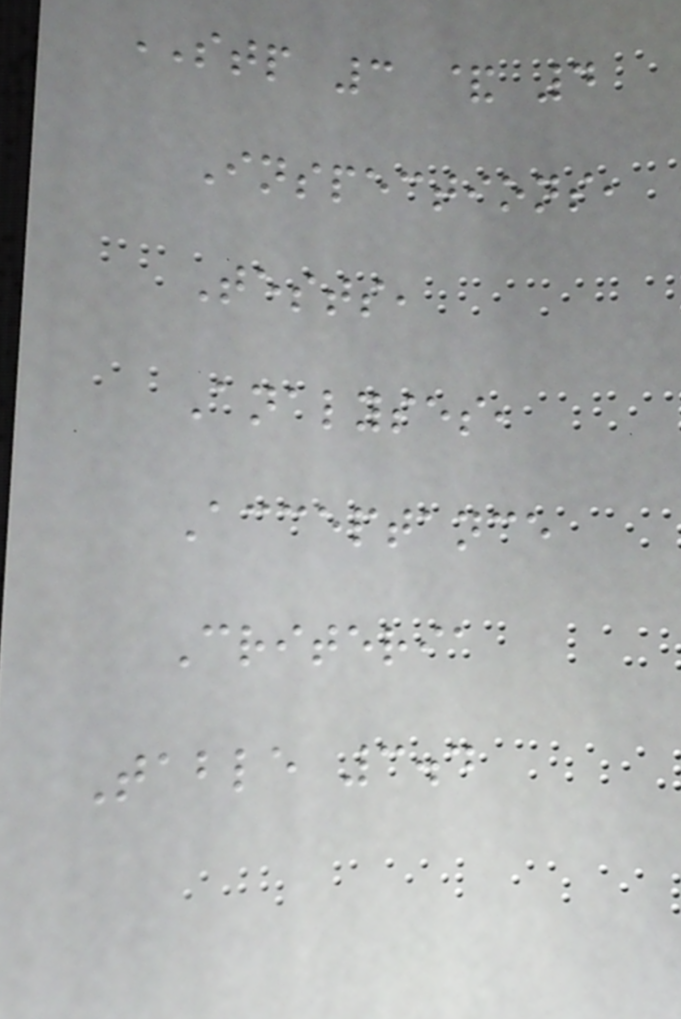STP 3 & 4
Inspections,
Tests,
Analyses,
Acceptance
Criteria
Table 3.4
